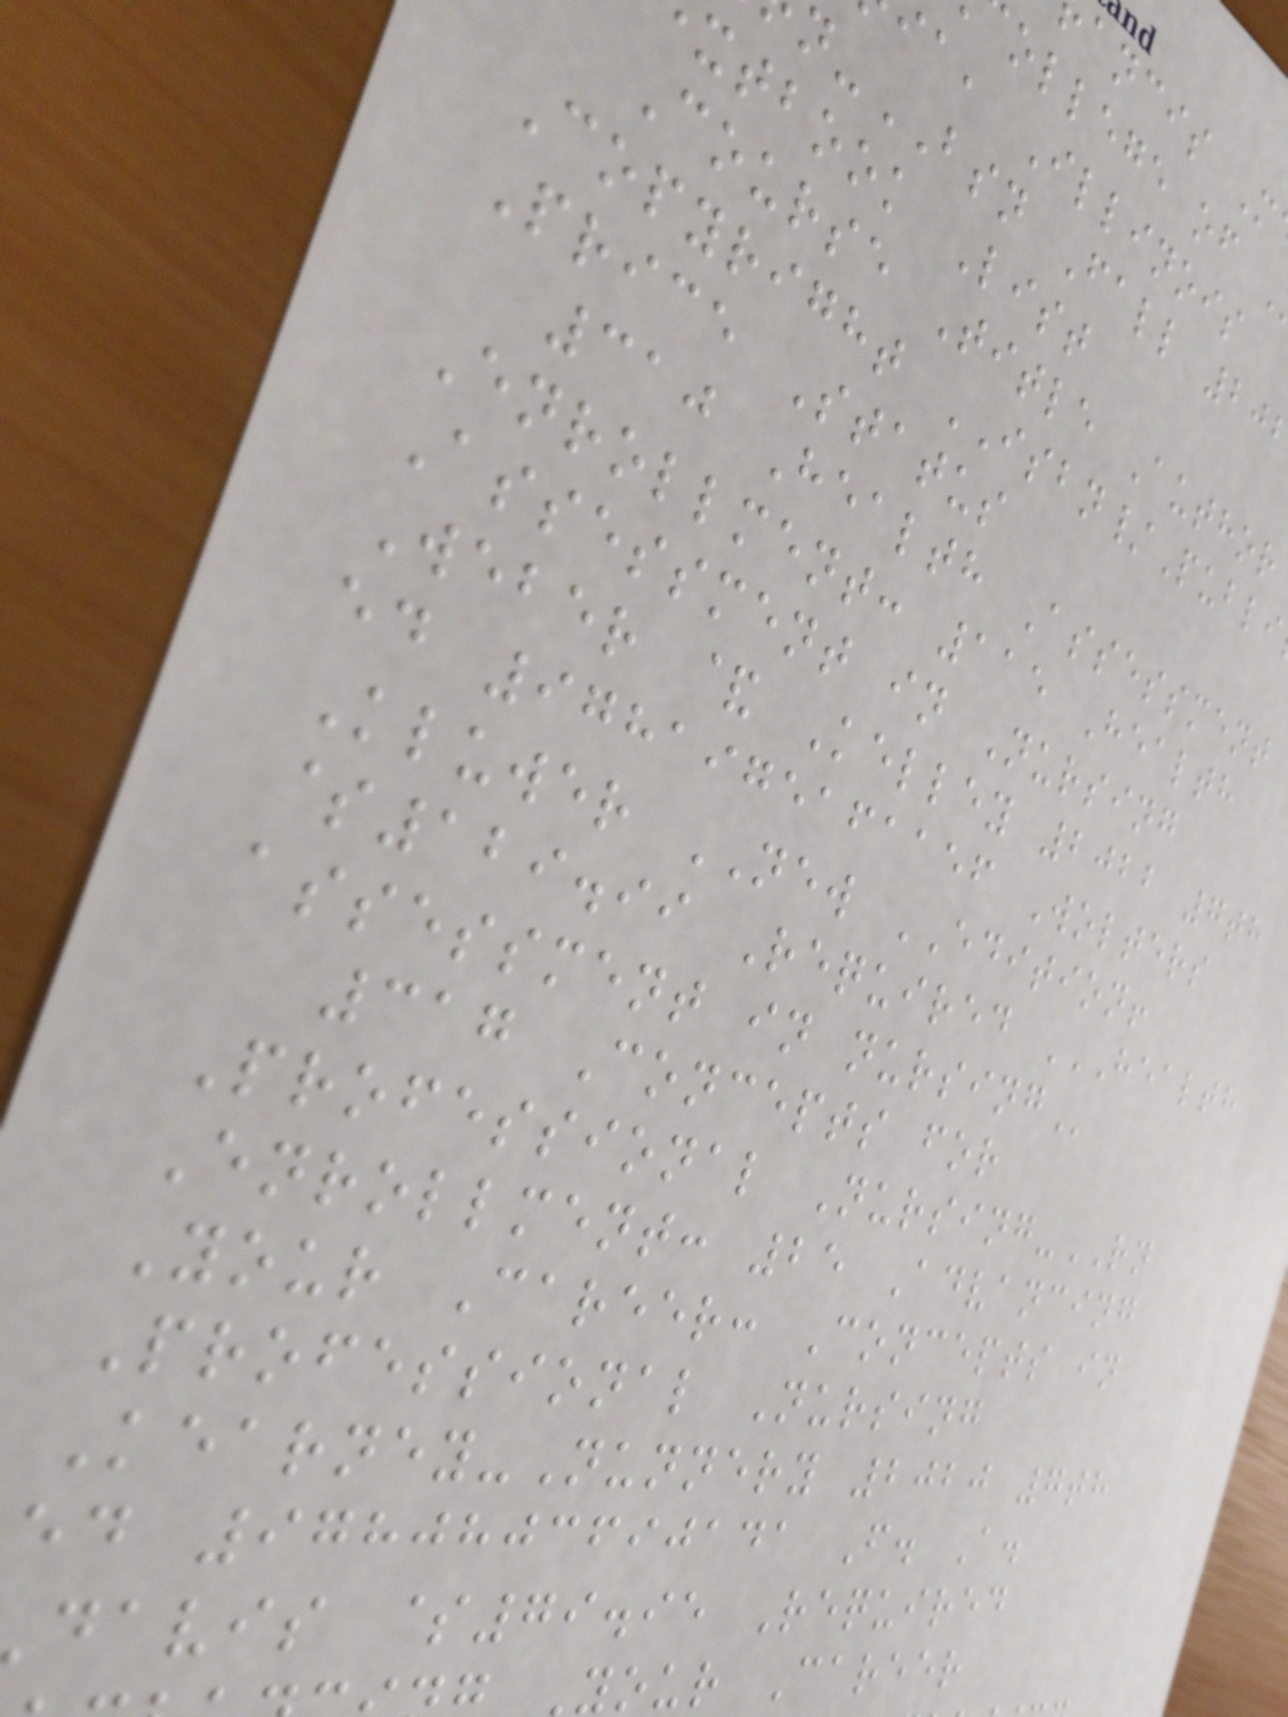ancis M
ollege of
a, Illinois
-BSN Fall 20
xtbook List
Course Title Author
Copyright ISBN/Publi
Price Status
310 Health Assessment
Enrollment: 115 Health
Assessment in Nursing
Weber & Kelley 2022 7th
ed 9781975161156 Wolters
Kluwer NEW EDITION!
$129.99 Required HEALTH
assessment in
317 Concepts for
Professional Nursing-RN
Enrollment: 25 Advancing
Your Career: Concepts in
Professional Nursing
Kearney-Nunnery 2020 7th
ed 9780803690141 F. A.
davis $79.95 Required
your Career
